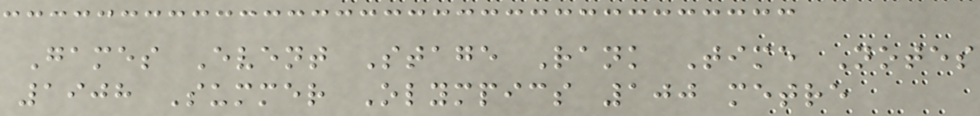Games Event Stage Rank Time Notes
1908 Summer Olympics 100 metre
